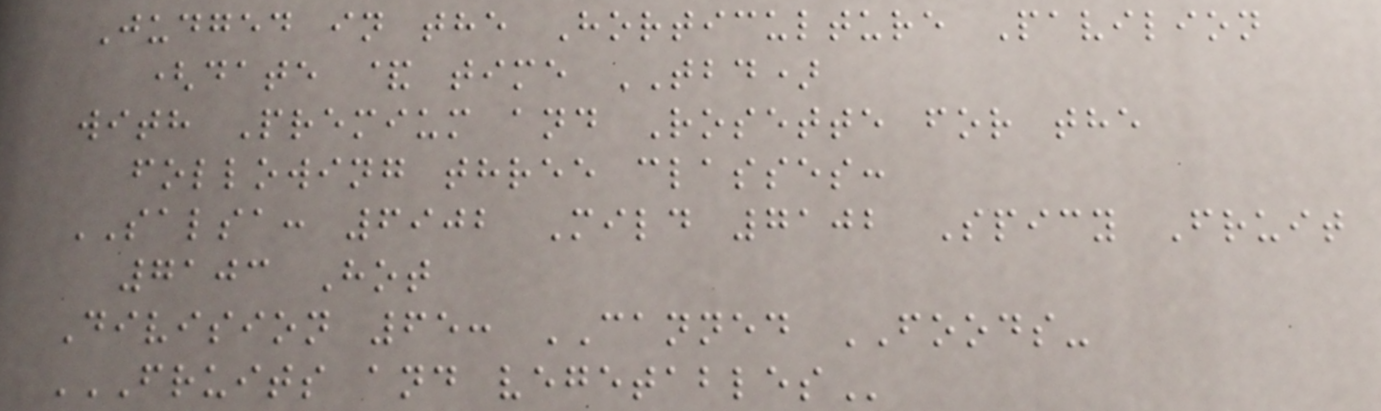Judged in the Horticulture Pavilion
(date & time TBD)
with Premium and Rosette for the
following three classes:
SALSA: 6902 Mild 7102 Spicy Fruit
7103 Hot
Division 65: CANNED FOODS-
FRUITS AND VEGETABLES
